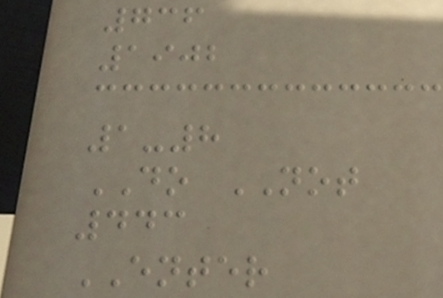736
1902
1-8
DO NOT
443
ENTER
